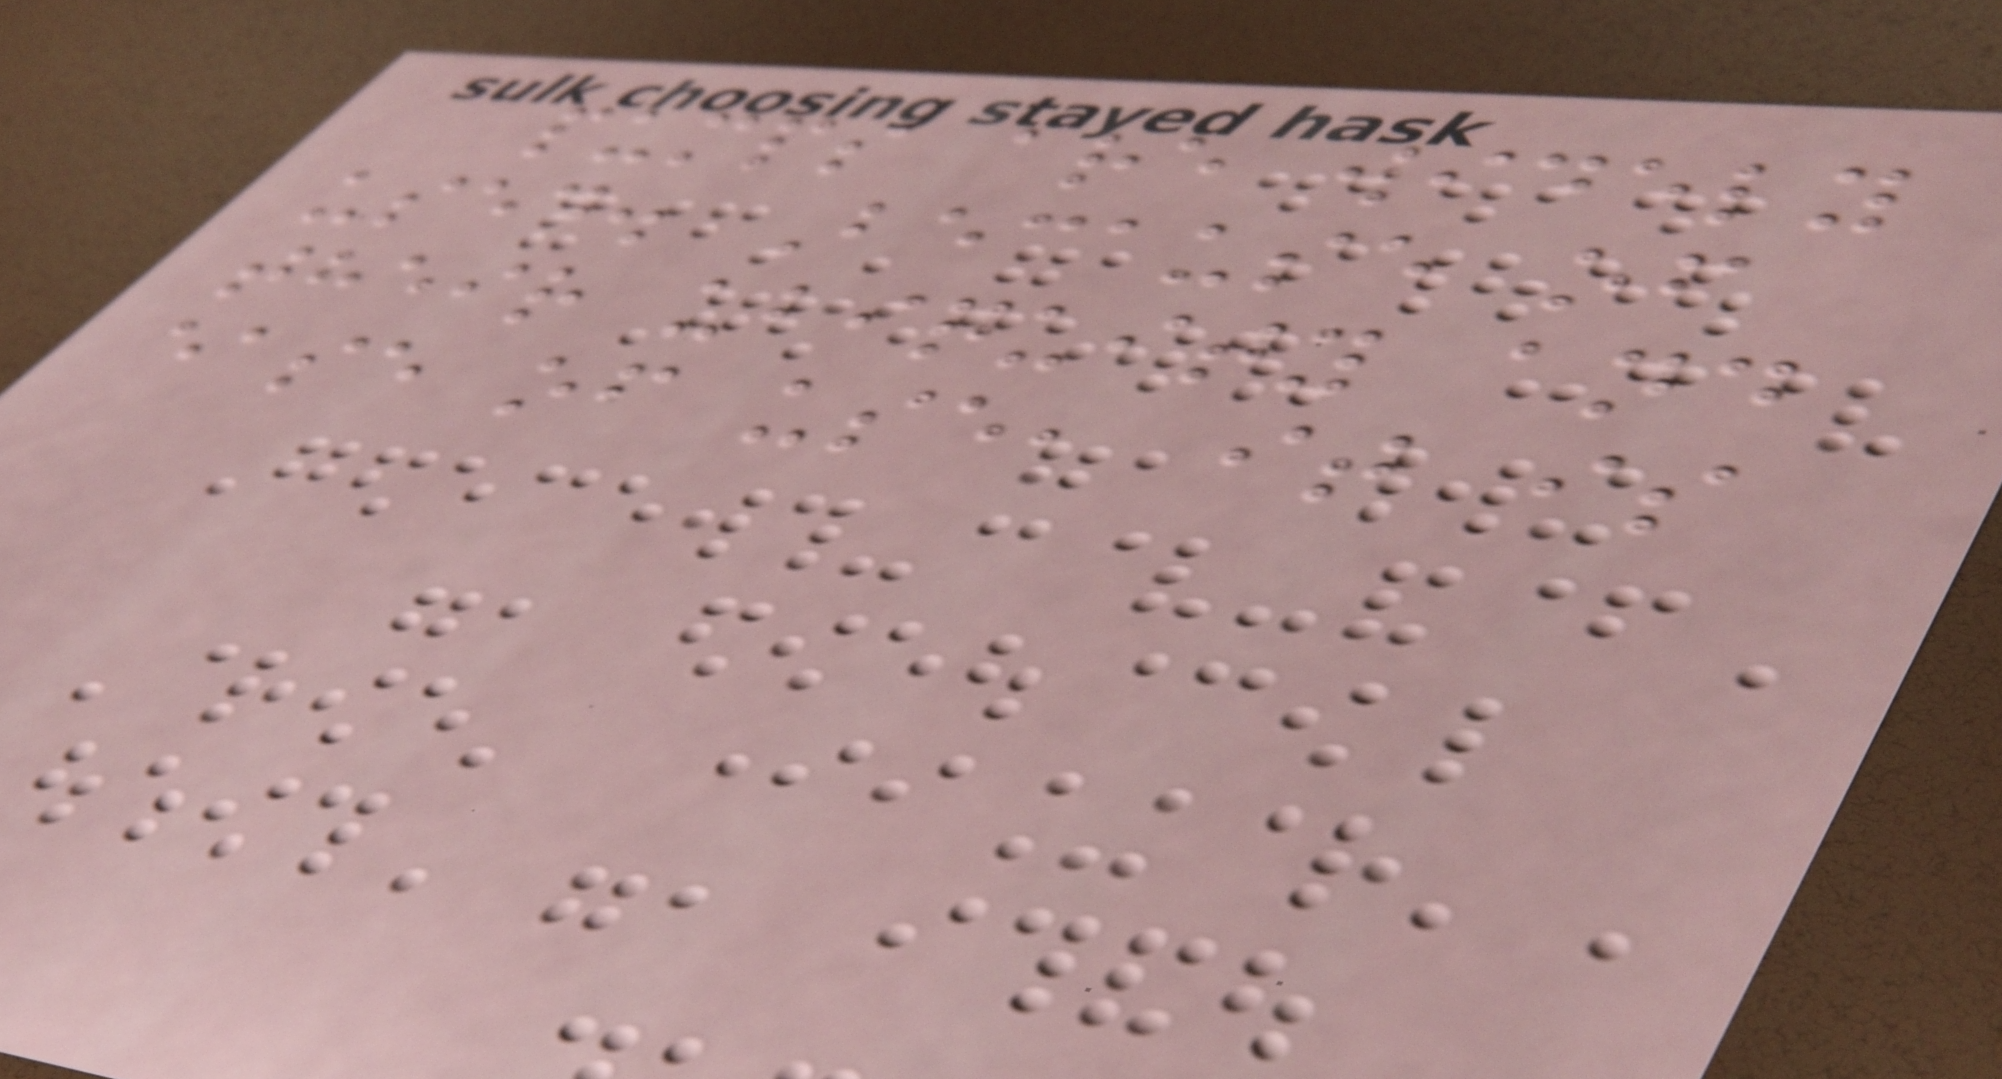pumps are widely
used. Because of
their ubiquity and
ease of use, it is
